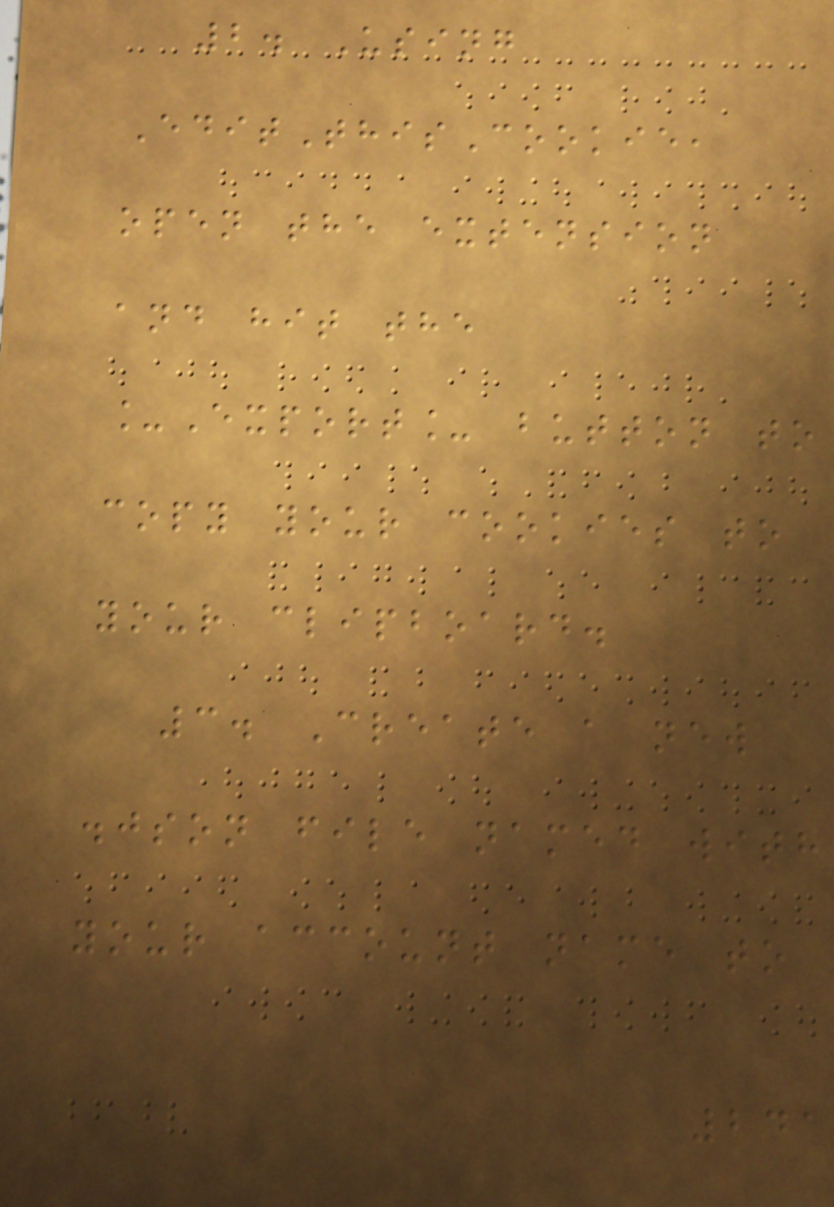2. Using
EditThisCookie,
open the extension
and hit the
_Export_ button to
copy your cookies to
your clipboard.
3. Create a new
.json file named with
your account name to
241
